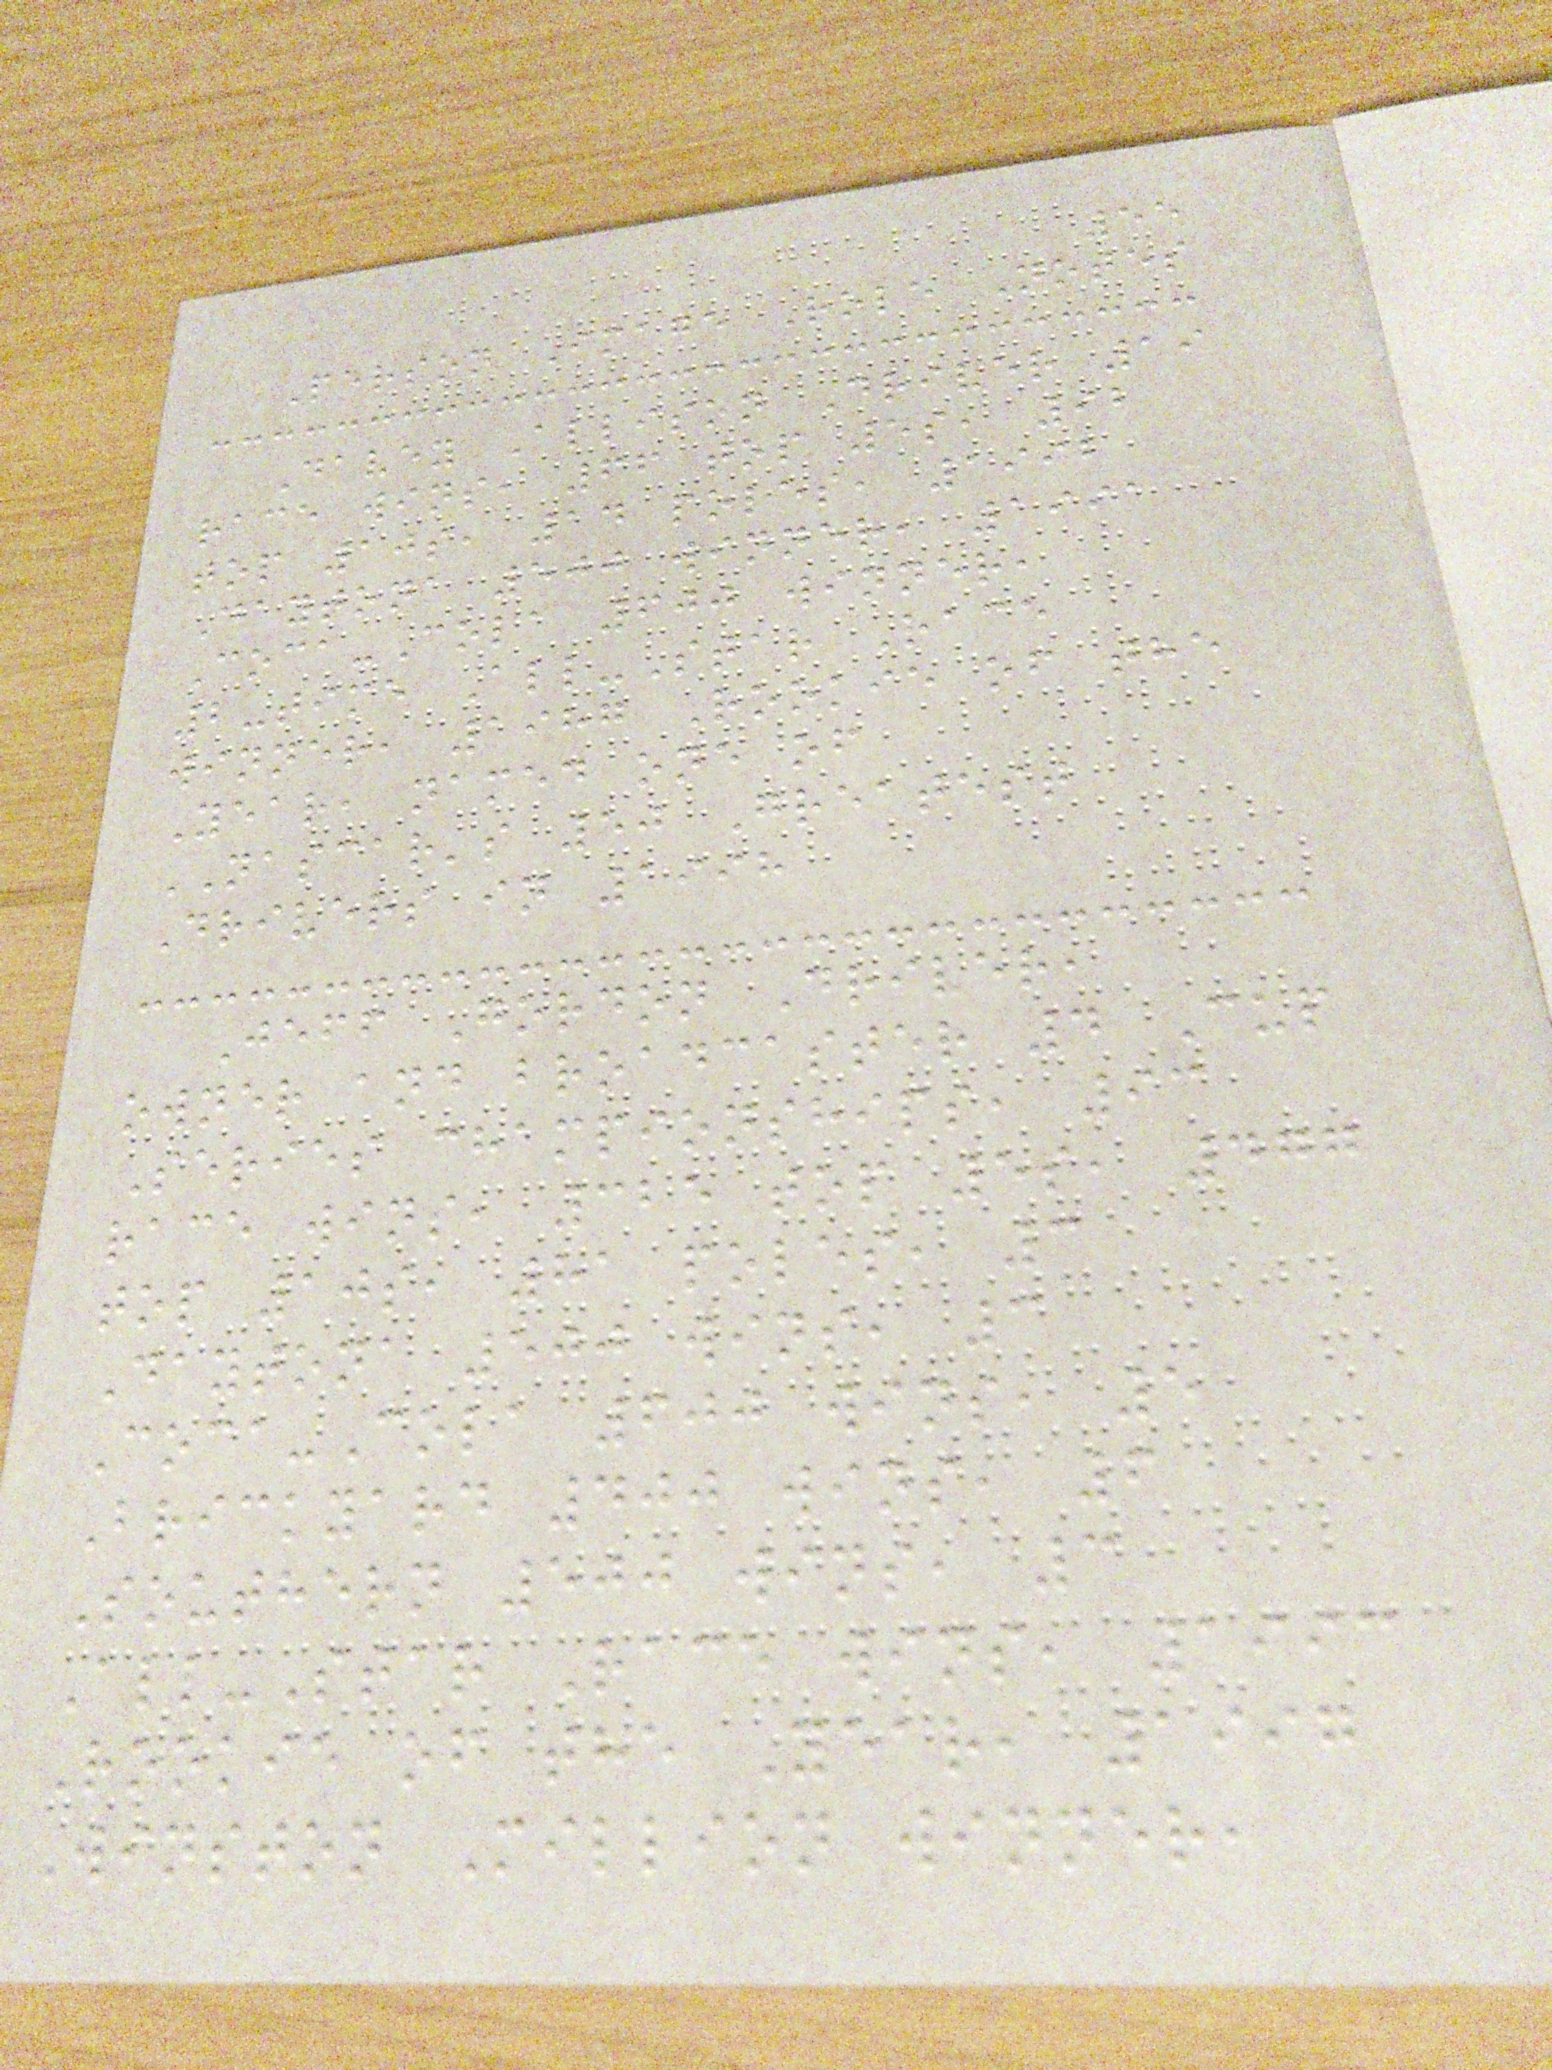55
Person Image Role Notes
Davey Allison Driver 19
race wins, 66 top 5s, 92
top 10s, 14 poles, 1992
Daytona 500 winner, 1991
Coca-Cola 600 winner,
2-time All-Star Race
winner, 1987 Rookie of the
Year, named one of
NASCAR's 50 Greatest
Drivers in 1998
Jeff Gordon Driver,
owner and broadcaster 4 Cup
Series championships, 93
race wins, 325 top 5s, 477
top 10s, 81 poles, 3
Daytona 500 wins, 3
Coca-Cola 600 wins, 5
Brickyard 400 wins, 6
Southern 500 wins, 3
All-Star Race wins, 1993
Rookie of the Year, 1997
Winston Million winner,
